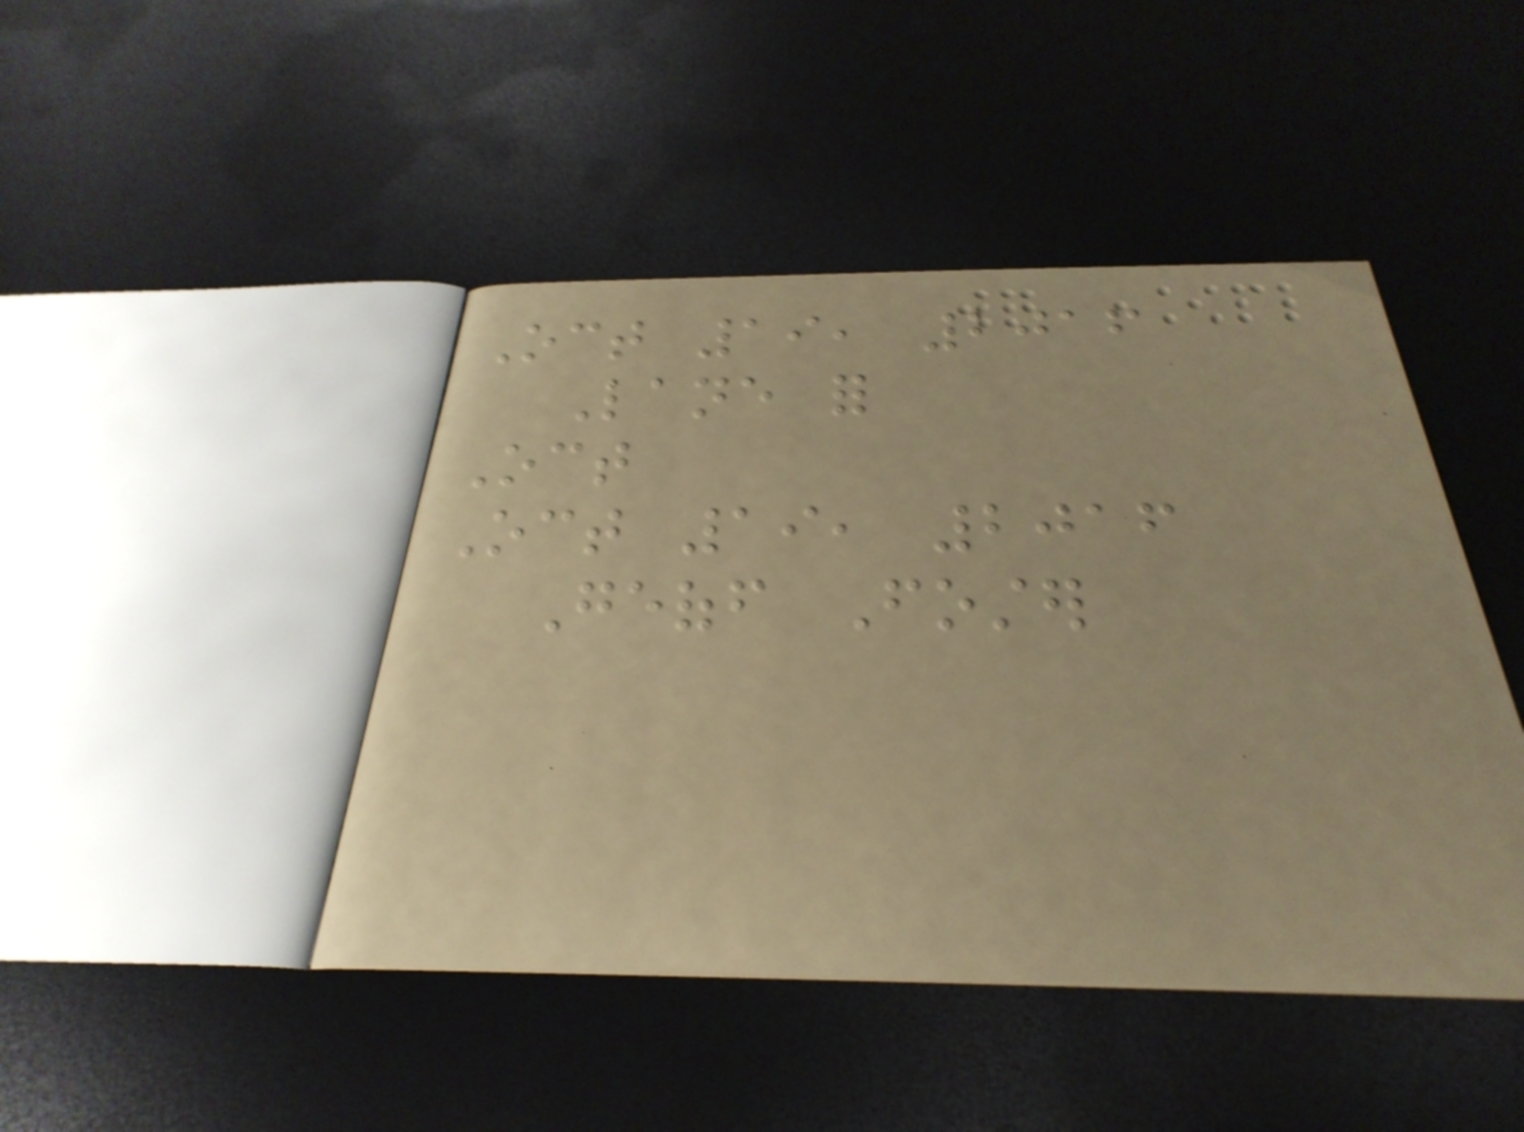Oct 19, 2016
Lane for
Oct
Oct 19, 2016
Geoff Foster
